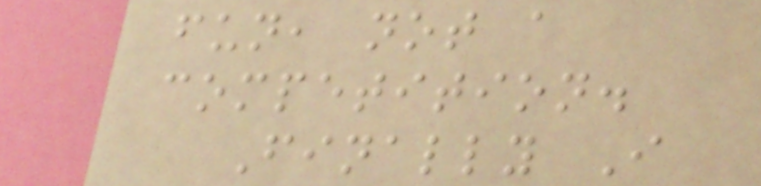fun, not a
competition.
Finally I
